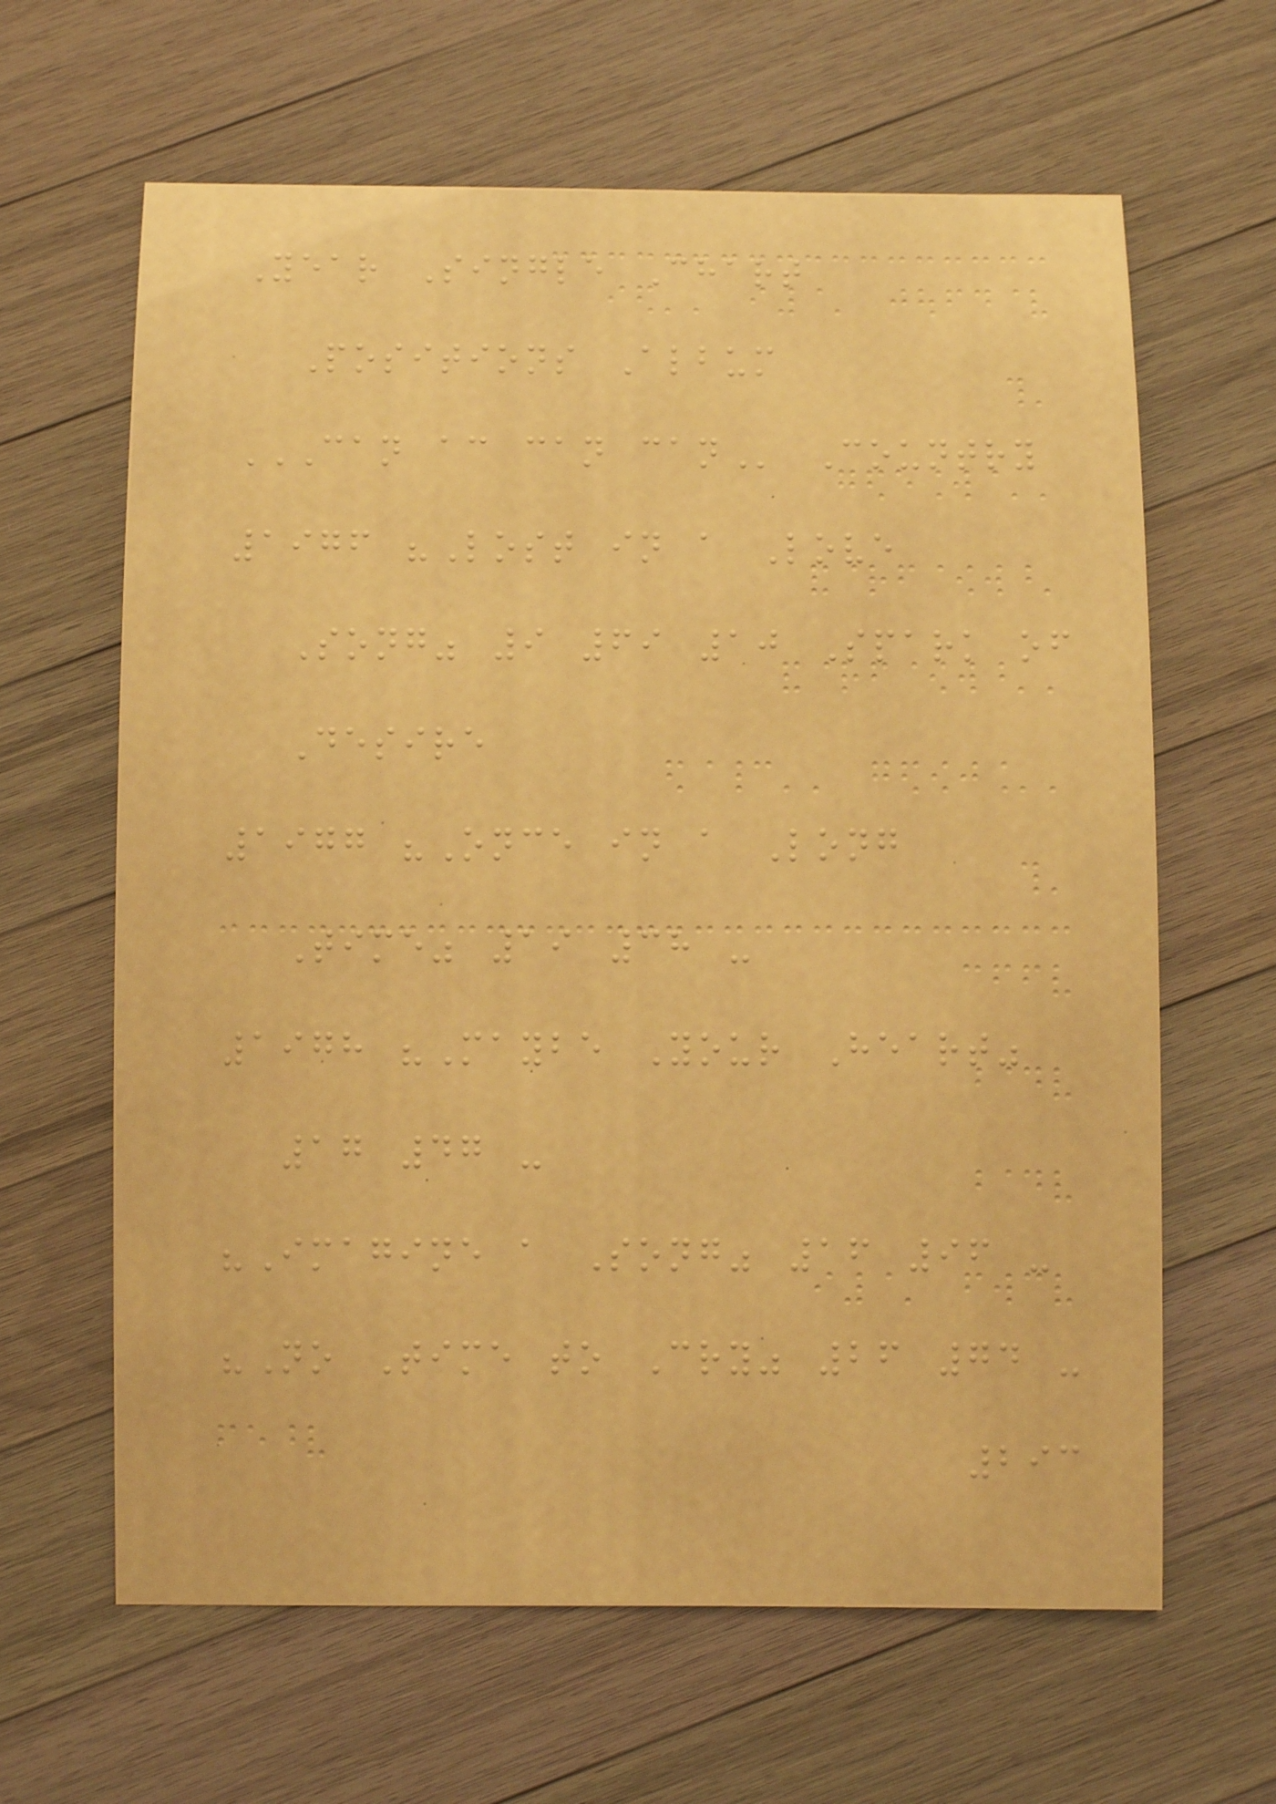Year Single Chart
Positions Album
CAN AC CAN CAN Country
1976 "Lost in a Love
Song" 9 69 10 Spark of
Desire
1977 "Once in a Long
Time" 19 38 -
1978 "Maybe Your Heart"
17 47 -
"Imagine a Song" 16 96 -
"No Time to Cry" 26 74 -
293
